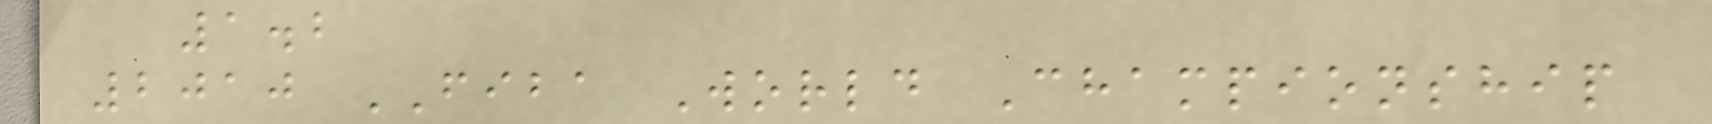1.2
2010 FIBA World Championship
